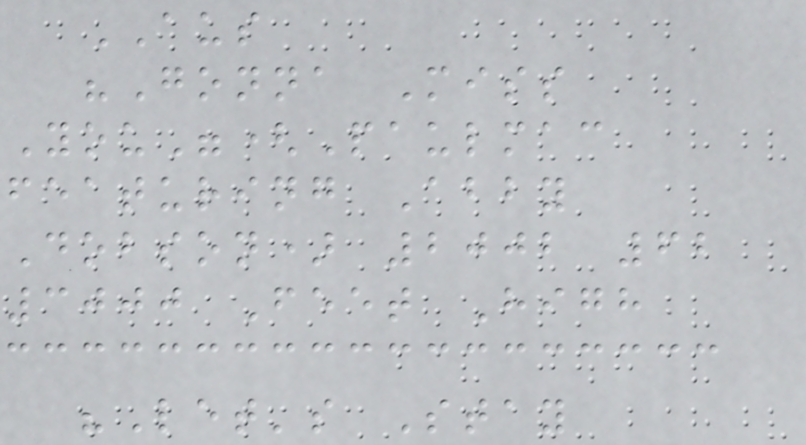AUS
"Gonna Miss
You"(Paulmac
featuring Abby
Dobson) 2002 62
3000 Feet High
"Let's Stay
